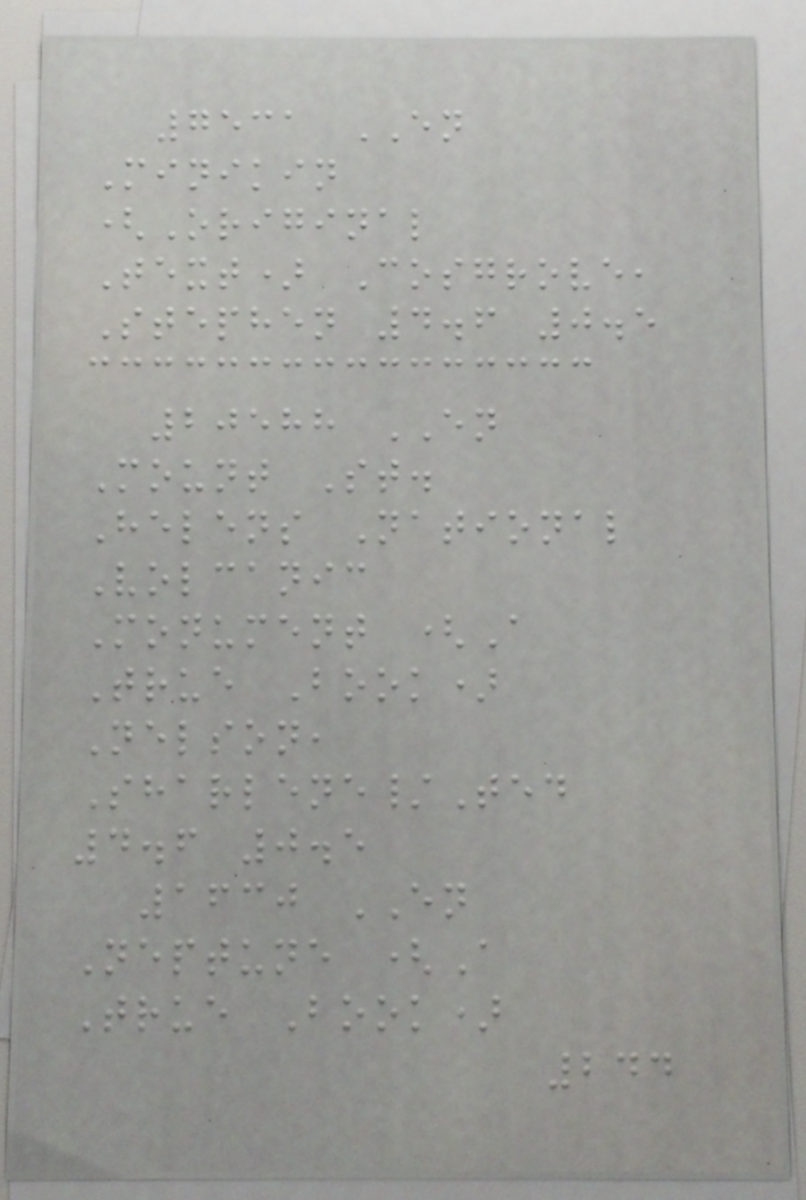7531 EN
Minikin
(Original
Text) Cosgrove,
Stephen 4.6 0.5
20588 EN
Mount St.
Helens National
Volcanic
Monument (A
True Book)
Nelson,
Sharlene/Ted
4.6 0.5
1630 EN
Neptune (A
True Book)
244
